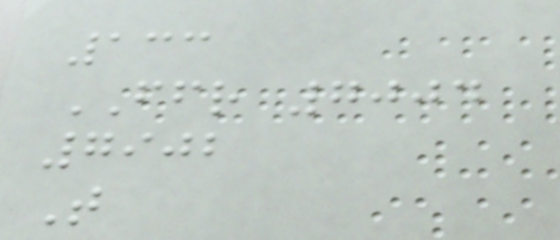133
FFR 7004
7902
T
